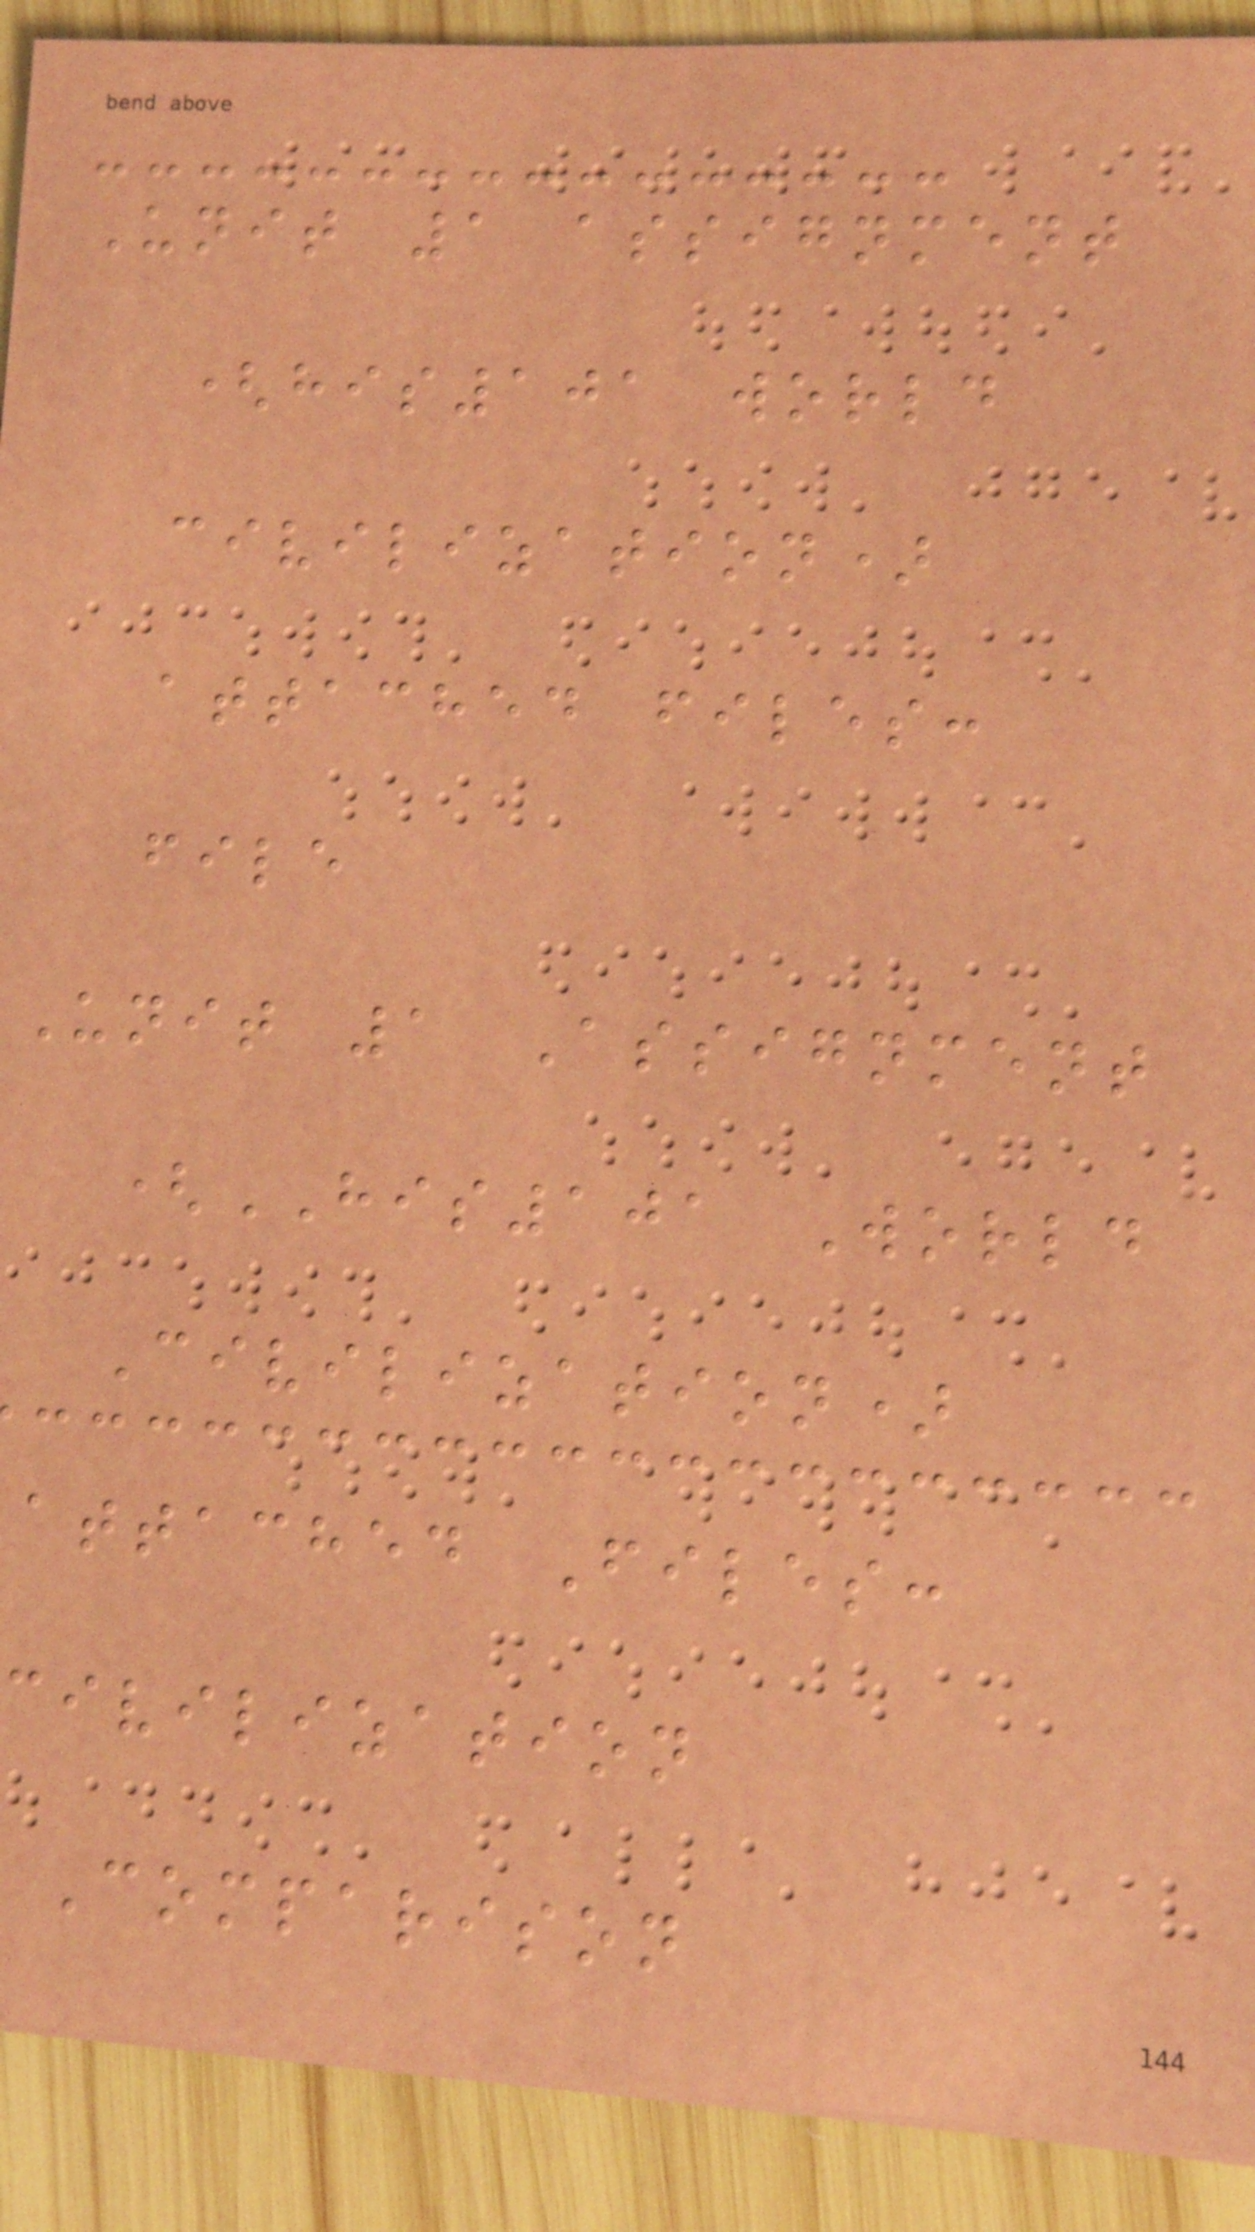Unit 1 assignment
(his101 world
civilization)
attached files:
file
Unit 1 Assignment
(HIS101 World
Civilization)
attached Files:
civilization
Comparison
